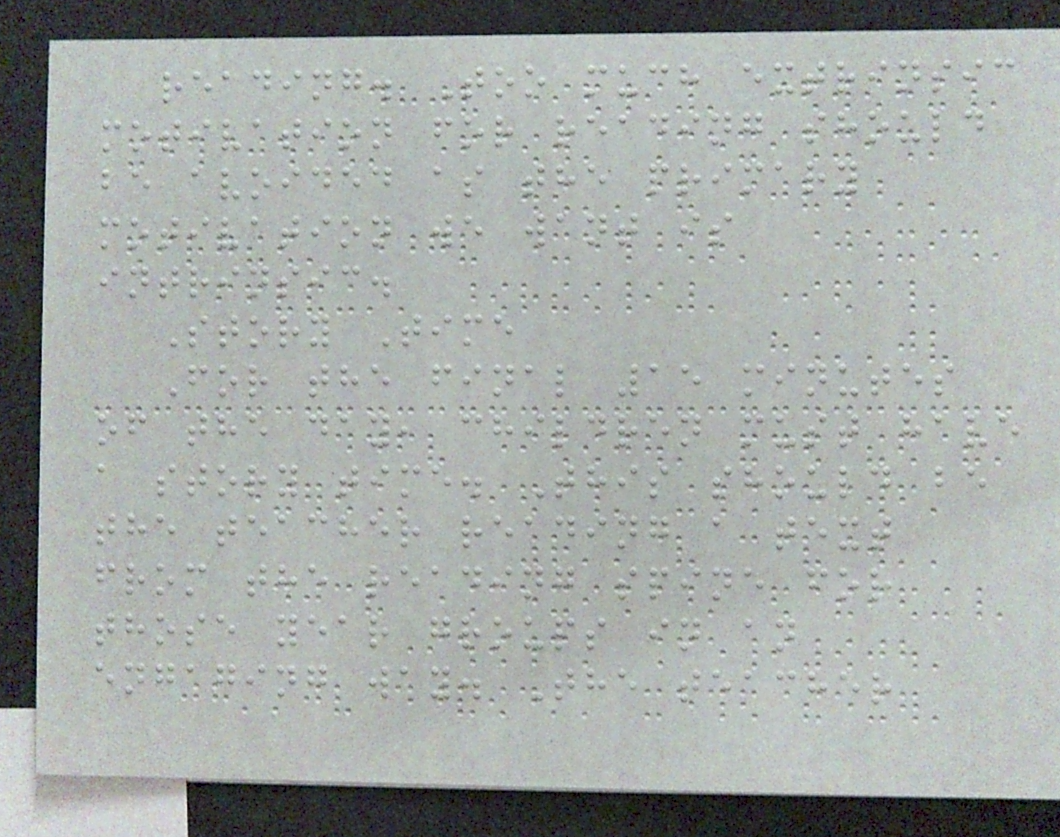reading. Too much extrinsic
motivation for reading should
be avoided as the primary
motivation we want is
intrinsic.
Story Time
For the final 15 minutes
of the day, children must have
a story time. This should be
the teacher reading a text
from the reading spine for
those year groups in an
engaging way. The teacher
